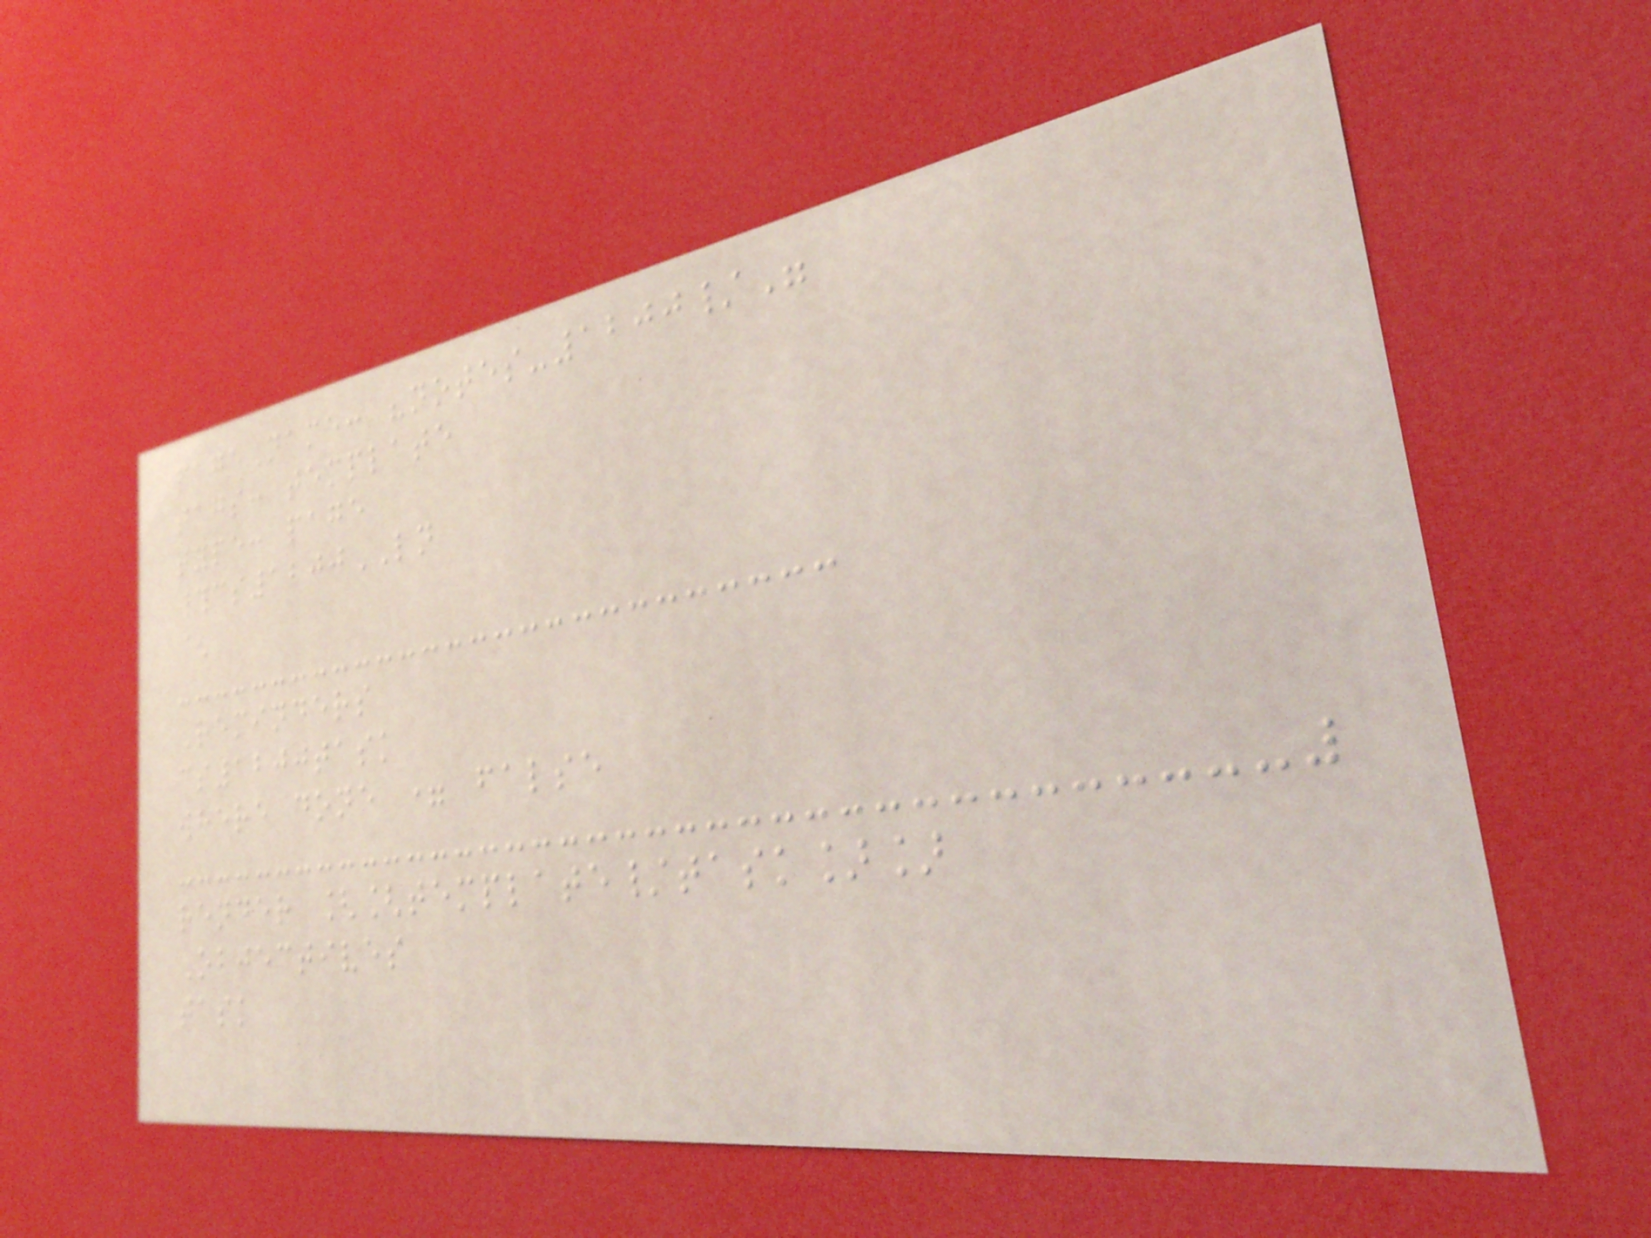pageName: "notes-1200/"
tags: template
type: page
#cs1200LN
^
Reminders
cs1200task
where done = false
render [[template/task]]
Objectives
task
